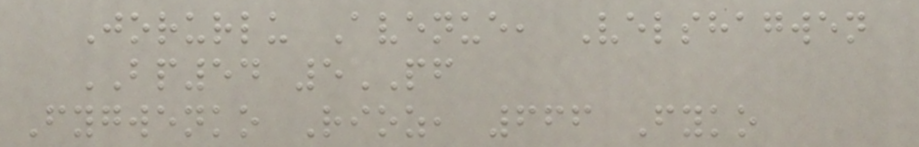Jorurlu Avenue, Velshagwen
BP54 5PF
Fygwenko Rioz, 666 Fyko
